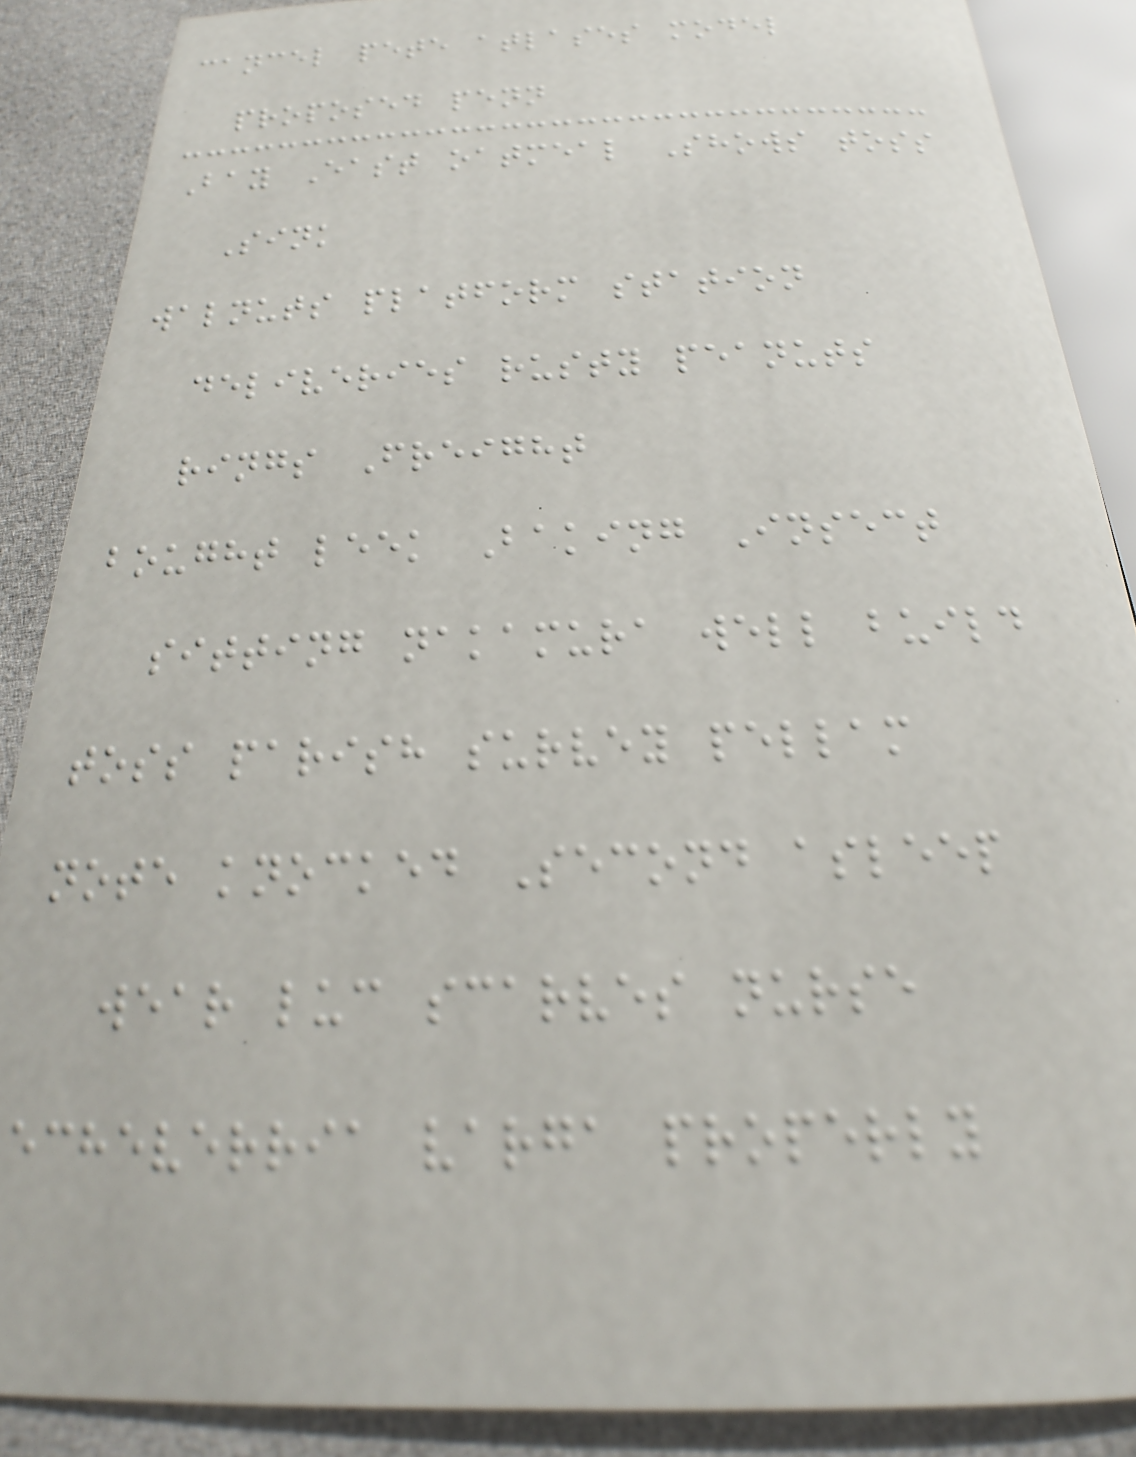cancel pete atlases model
proposed penn
Bay East oatmeal Shows toss
Sink
walnuts platform station
deliveries rusty peanuts
rings Freight
bought leek Baking Insect
sitting nakamura well build
toss parish survey pellam
note knocked Second asleep
wear luc scarves nurse
echeverria varga properly
